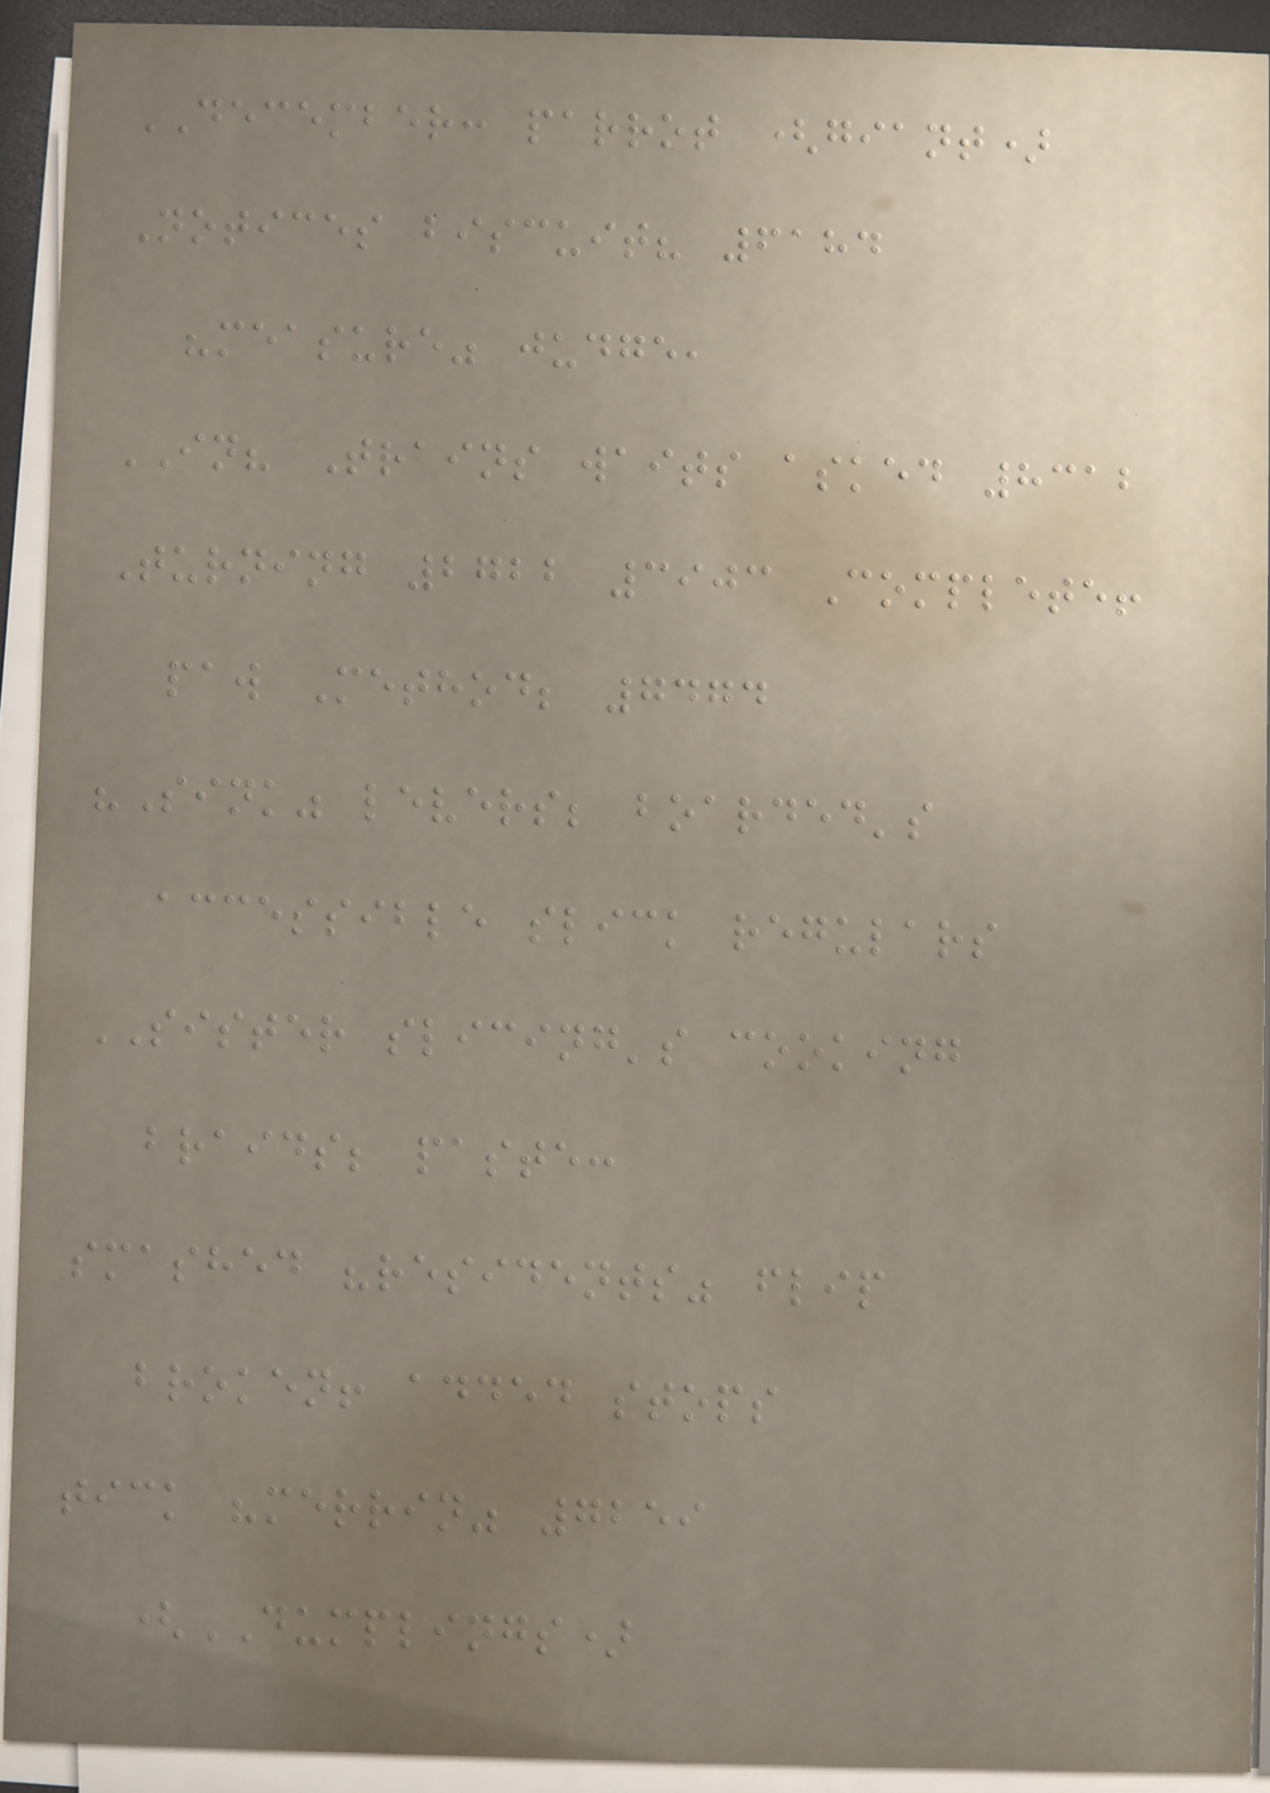DECEMBER: parrot (giant)
Notices biscuit? 6184
"measure" judge,
IN? Trains waits asked 8312
Turning 2722 3903 Complete!
paw Method; 7474
"Sink" levers; boarded's
accessible slick regulars
SISTER slicing's cooking
braids; paste:
smashed "residents" flip
broken! added stops
tick "merrin" 7259
(DUMPLINGS)
